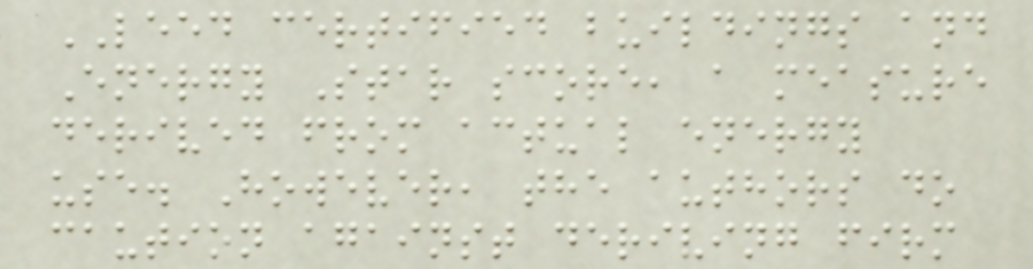LEED certified buildings and
Energy Star score, a measure
derived from actual energy
use. However, the authors do
caution against deriving firm
